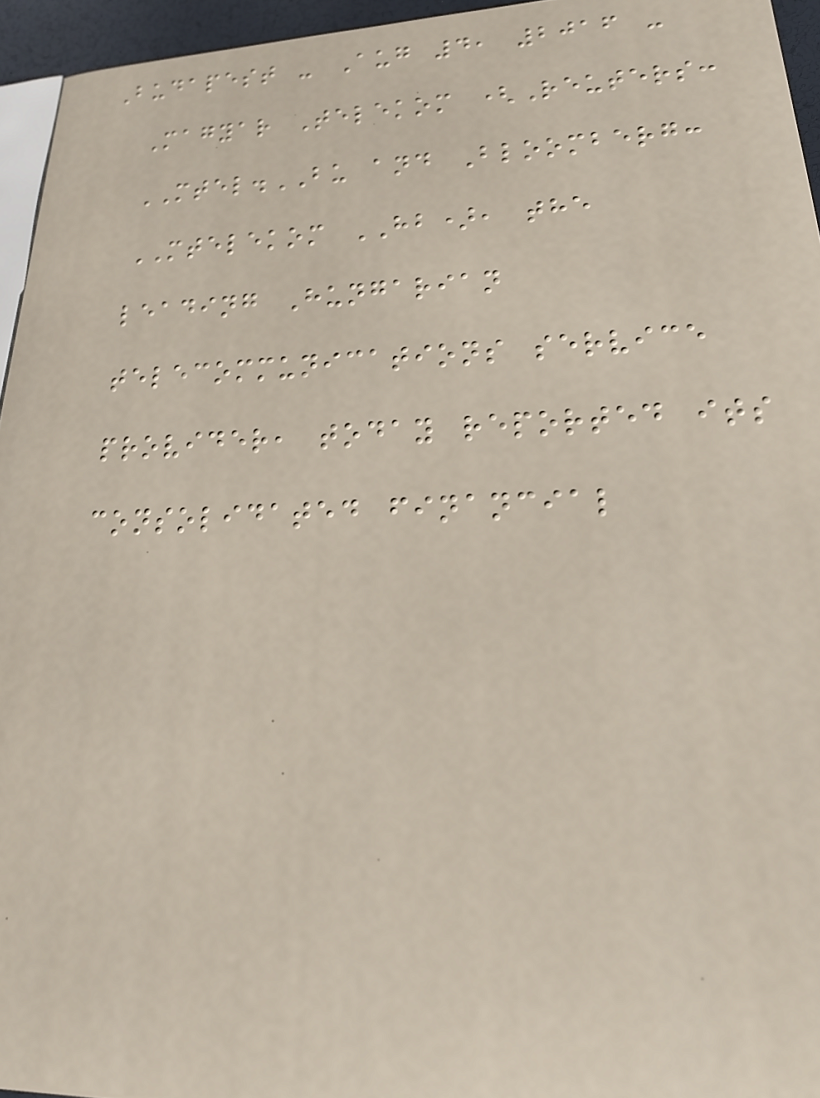Budapest - Aug 4, 2016 -
Magyar Telekom (Reuters:
MTEL.BU and Bloomberg:
MTELEKOM HB), the
leading Hungarian
telecommunications service
provider, today reported its
consolidated financial
